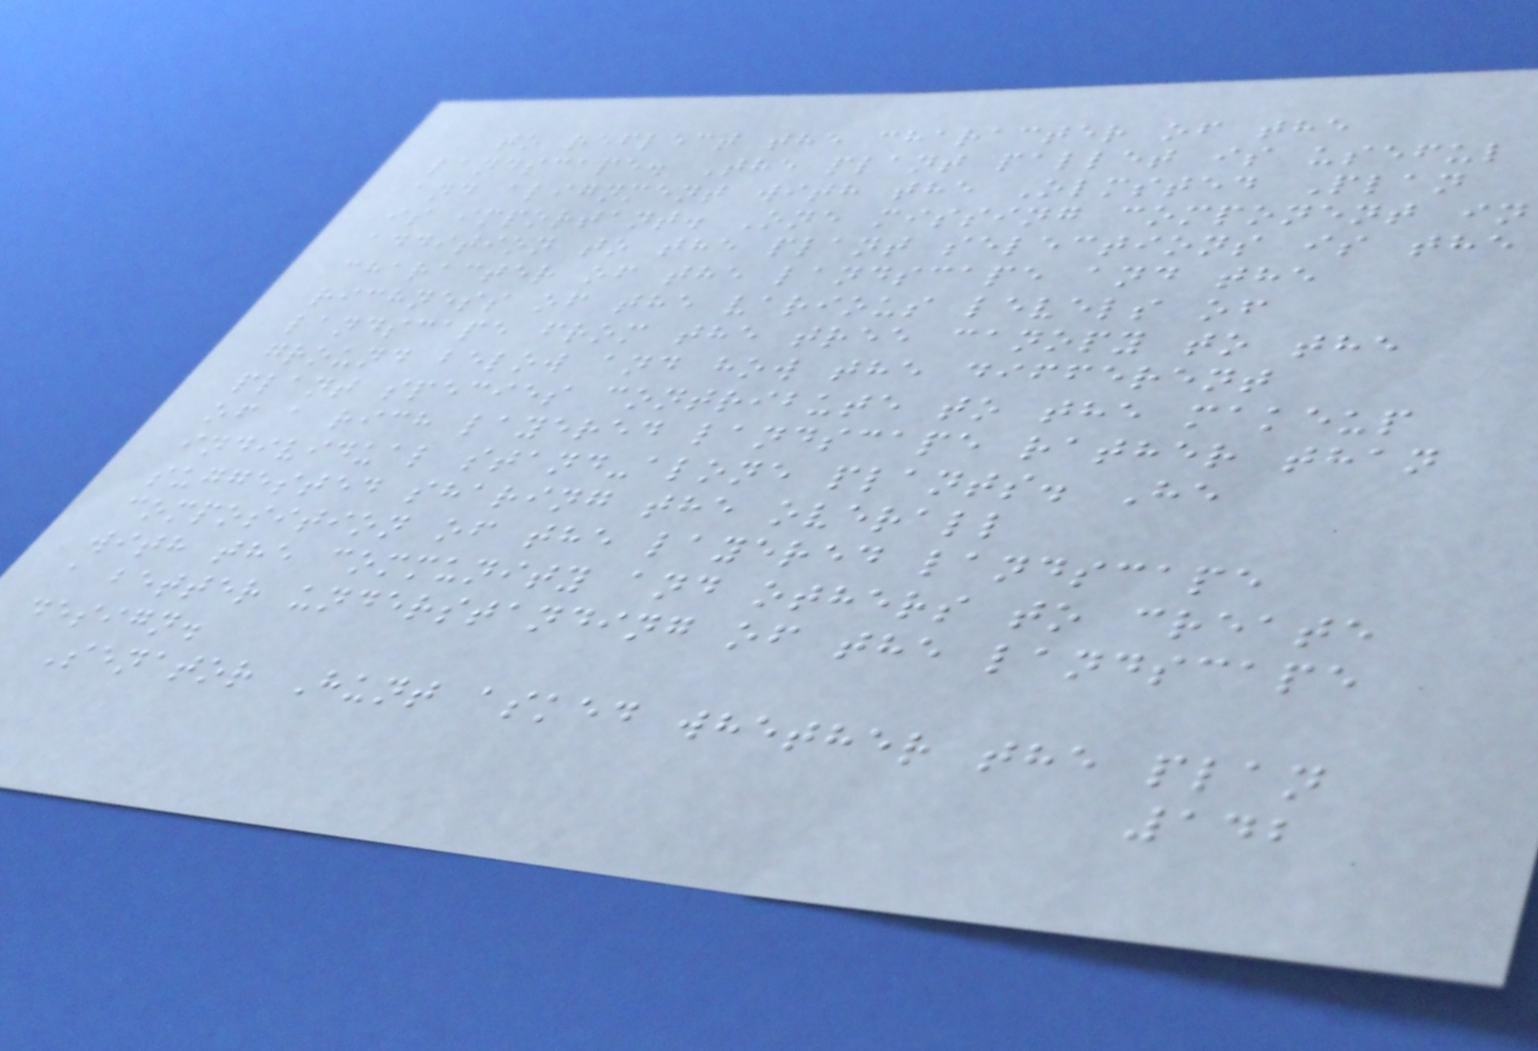to reflect the character of the
landscape. The plant pallet is useful
and alignment with the Olmsted Plan
is important. One missing component in
addition to the plant selections is the
character of the landscape and the
richness of the various levels of
landscape from the tree canopy to the
ground below and how the different
plant species contribute to the makeup
of a rich layered landscape rather than
individual stand-alone plants. He
suggested sharing the overall
composition of the layered landscape
with the community and others to create
a better understanding of the landscape
design.
Senator Hunt asked whether the plan
142
